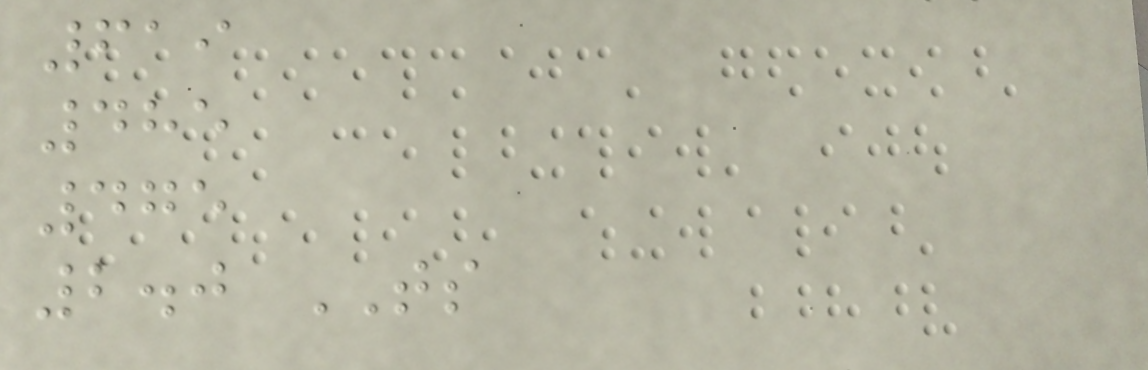619
485
475
2.0 TS
